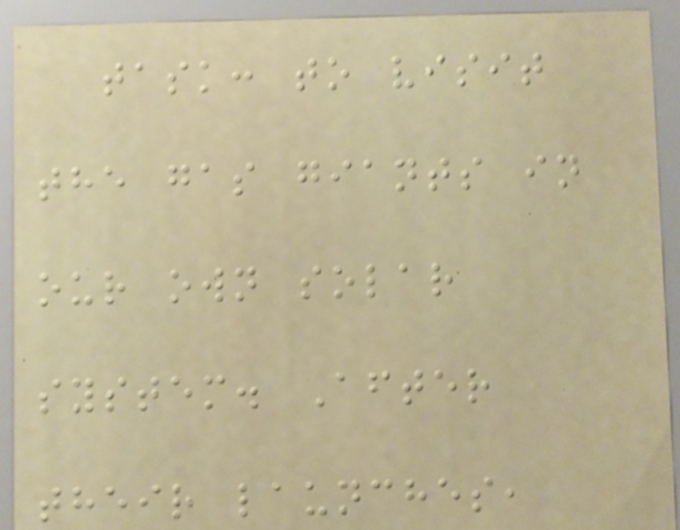task: to visit
the gas giants in
our own solar
system. After
their launches,
